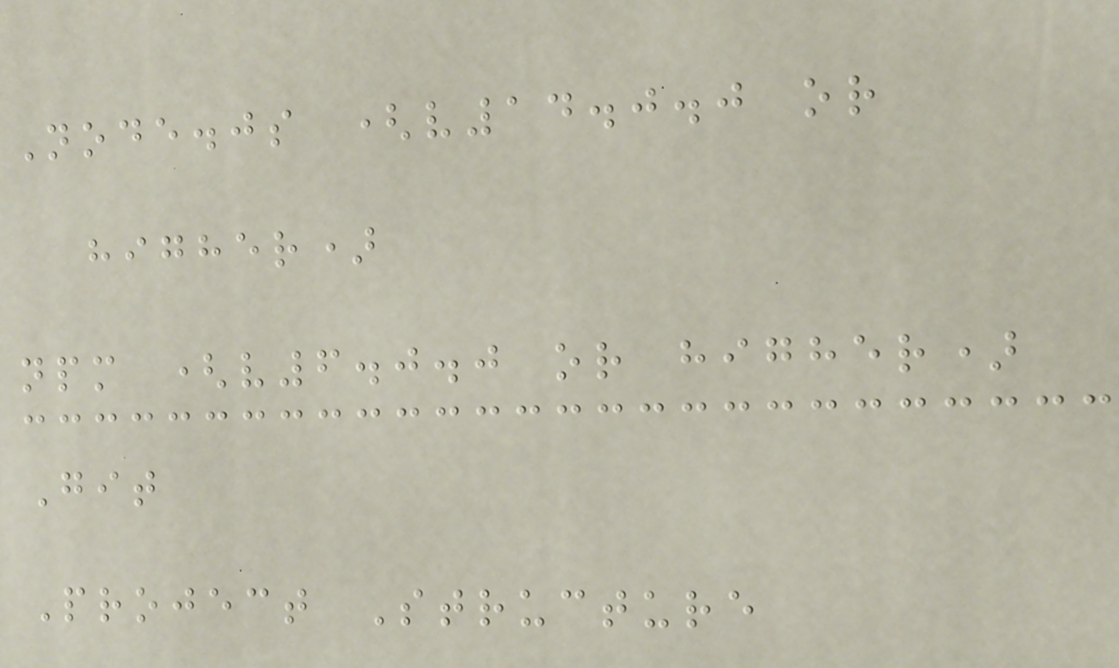Node.js (v14.0.0 or
higher)
npm (v6.0.0 or higher)
Git
Project Structure
